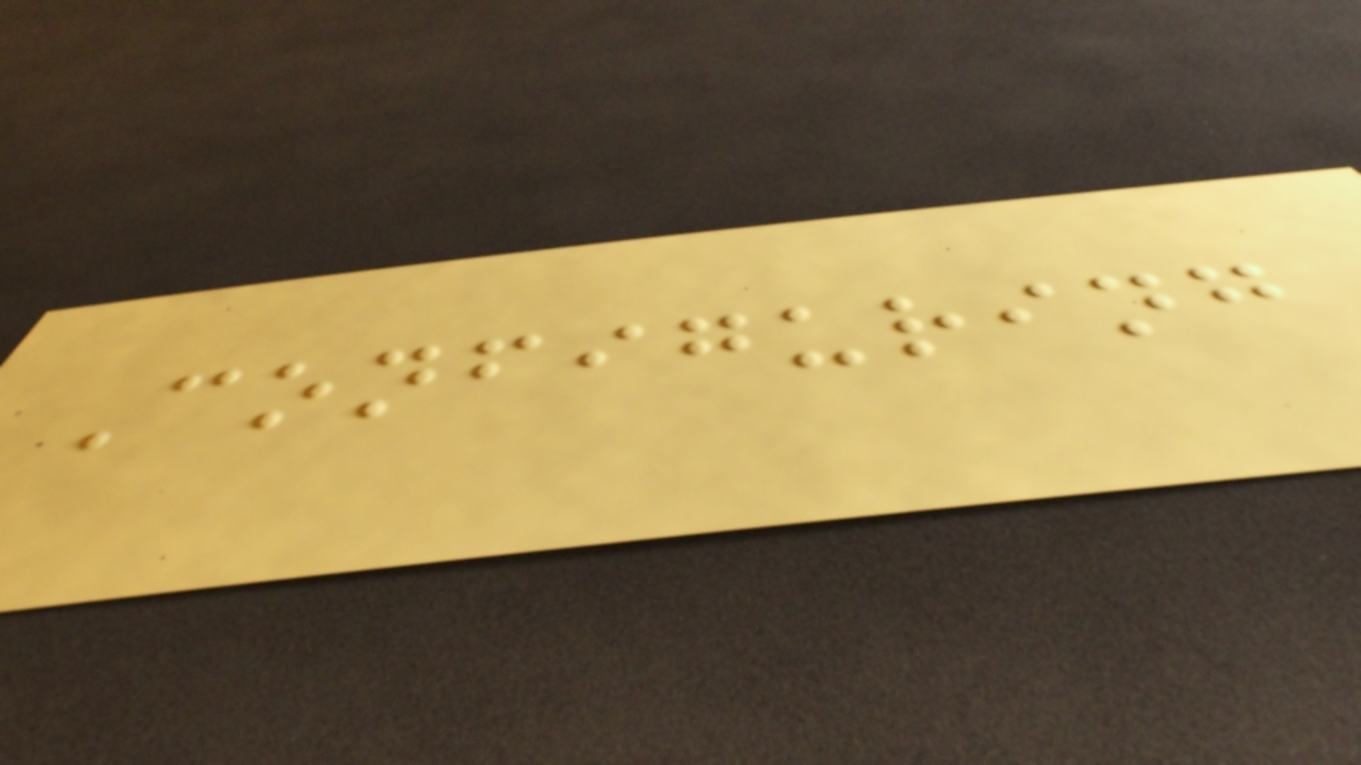Configuring
